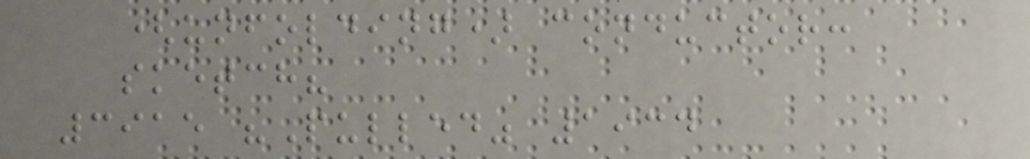(unfolding) conductor:
sketch?
3915 "Pulled" 1934
